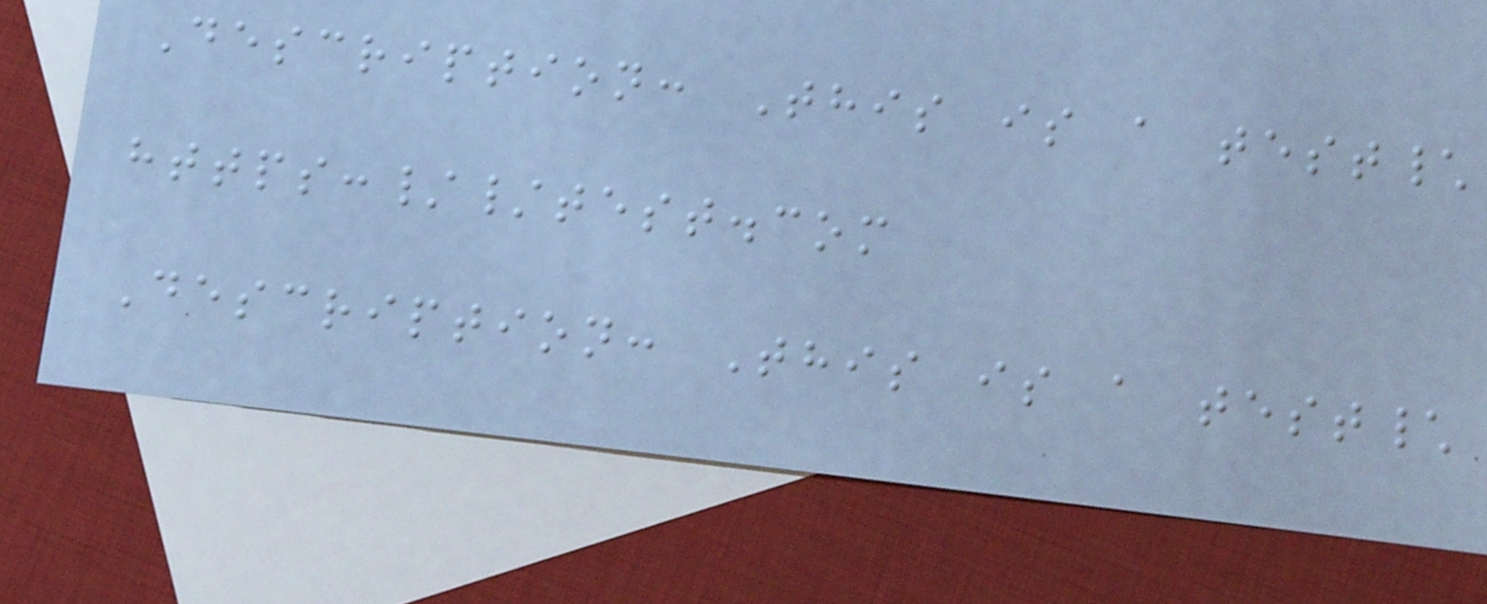Description: This is a test\
https://test.com
Description: This is a test\
